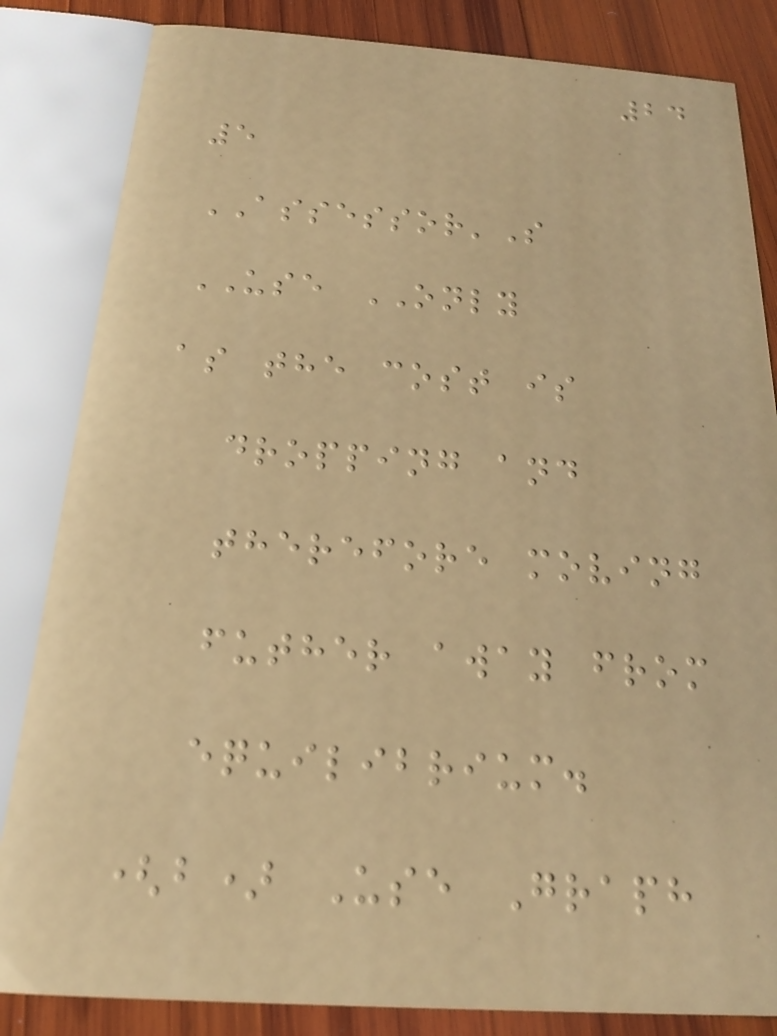24
5
ASSESSOR'S
USE ONLY
as the cost is
dropping and
therefore moving
futher away from
equilibrium.
(b) Use Graph
